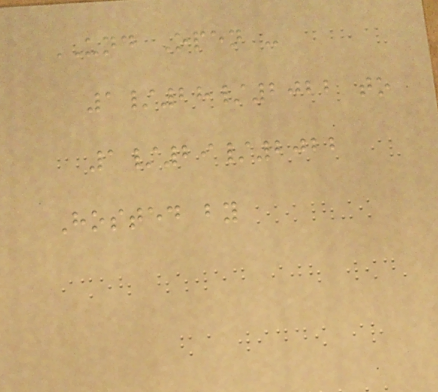UND Open -
1/28/2022 to
1/29/2022
Hosted by
